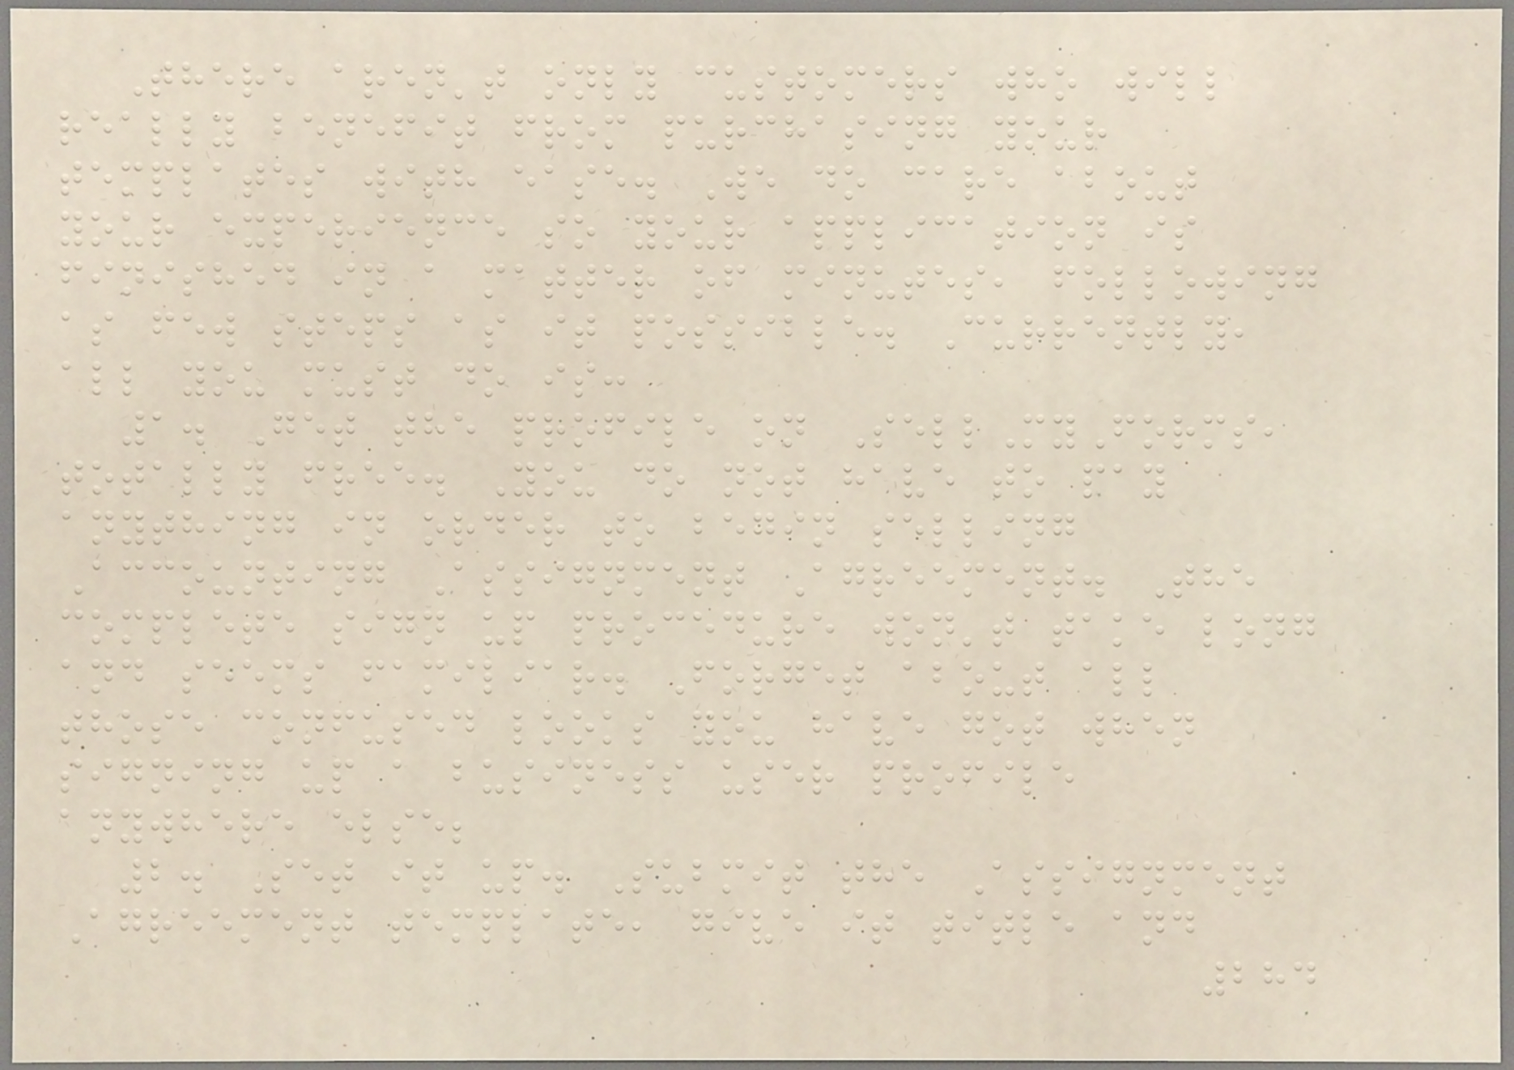There aren't only customers who will
really benefit from purchasing your
templates with ease. We do care about
your experience so your application is
finished in a matter of minutes, following
as few steps as it possible. Currently,
all you must do is:
1. Get the profile on SellMyForms,
totally free. You do not have to pay
anything in order to begin selling
Accounting Assignment Agreement. The
complete sign up procedure won't take long
and seems familiar. Forget about all
those confused looks you have got when
signing up a business user profile
anywhere else;
2. Set it up. Submit the Assignment
Agreement template, give it title and
284
